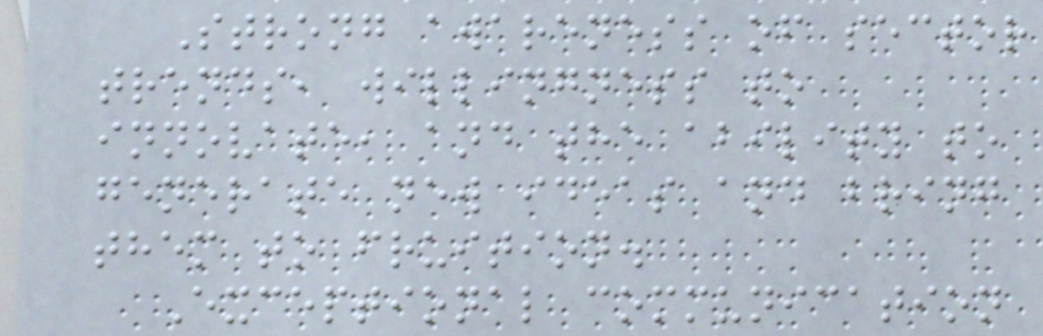Strong awareness of sector
trends, willingness to
innovate, and the ability to
generate new ideas and bring
them to fruition.
Exceptional communication
